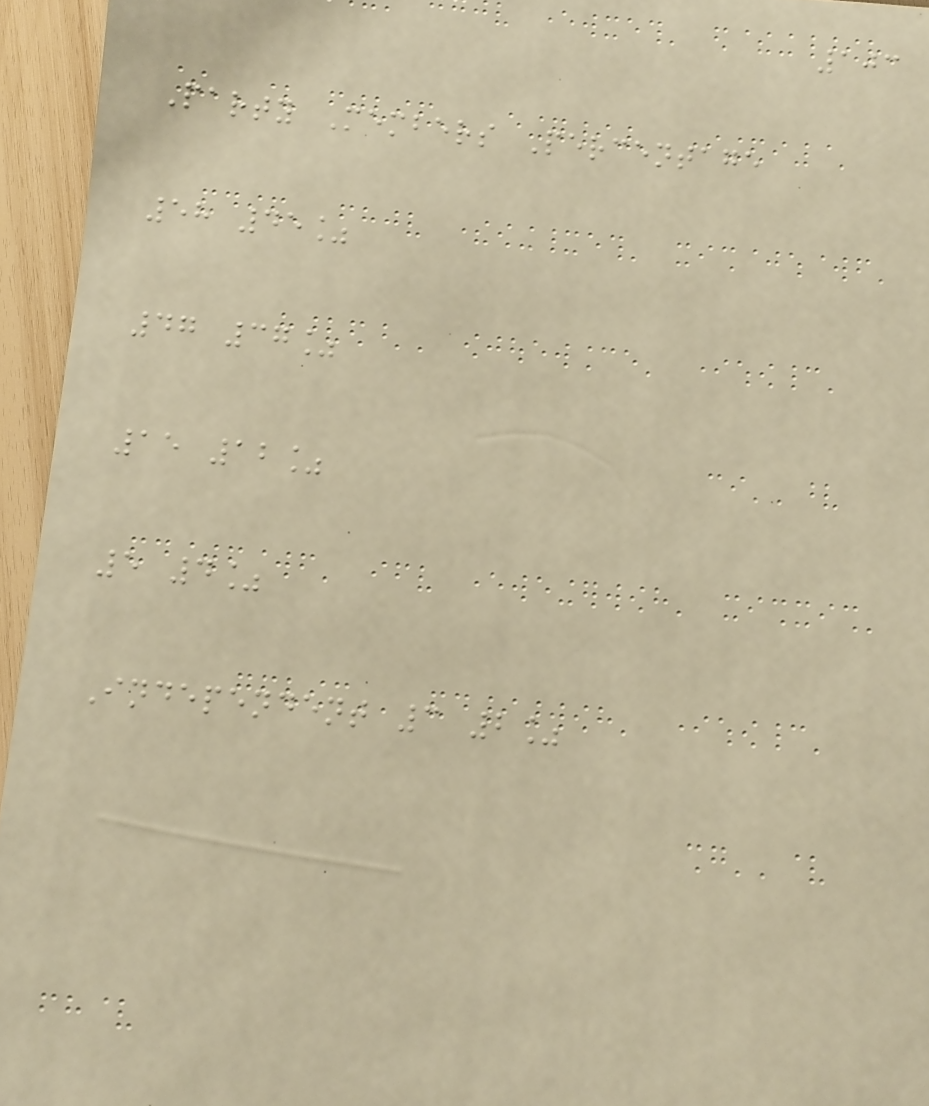103
Party Members Percentage
58 45%
47 37%
15 12%
5 4%
Independent 3 2%
